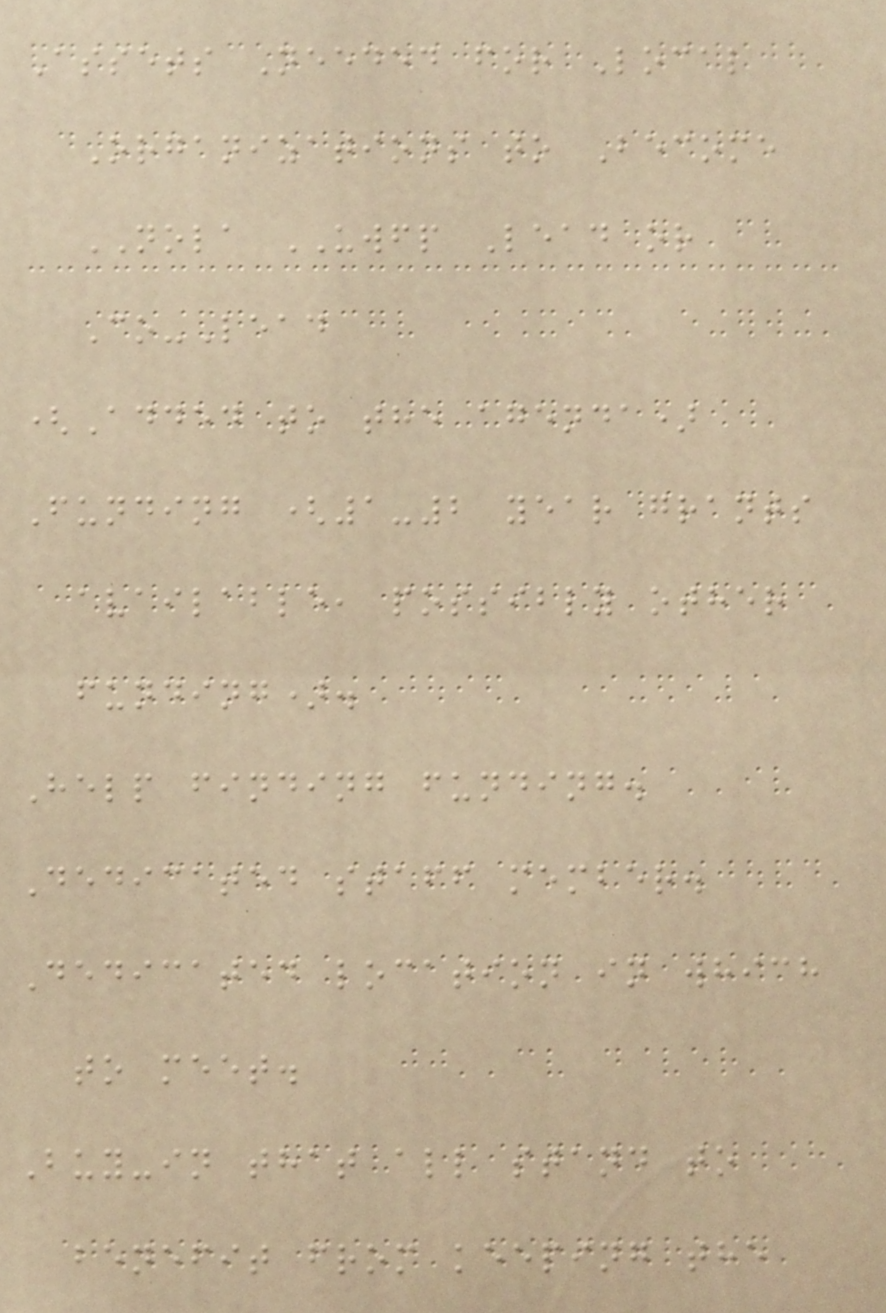Assets Needed for Local
Organizations to Become
NOLA UWFP Lead or
Co-Lead
(Added to the agenda)
Funding (1-2 year grants
available, possibly other
funding).
Help finding funding.
Dedicated staff member.
Dedicated location in which
to meet.
Buy-in that all stand to
benefit from keeping the
